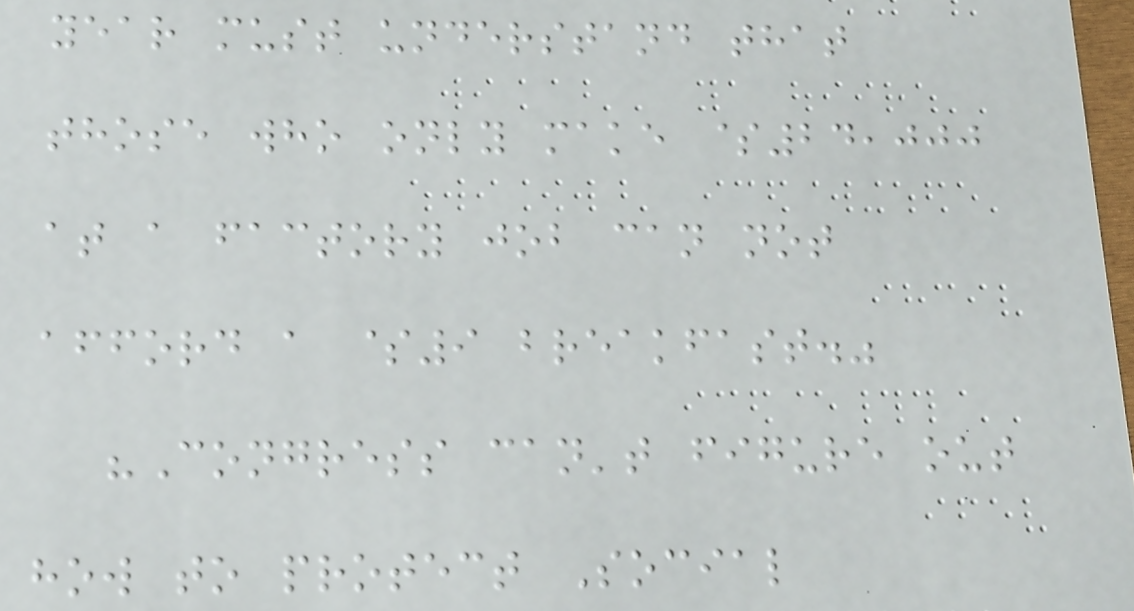year must understand that
those who only make $24,000
at a factory job can not
afford a $9 breakfast."
"Congress can't figure out
how to protect Social
